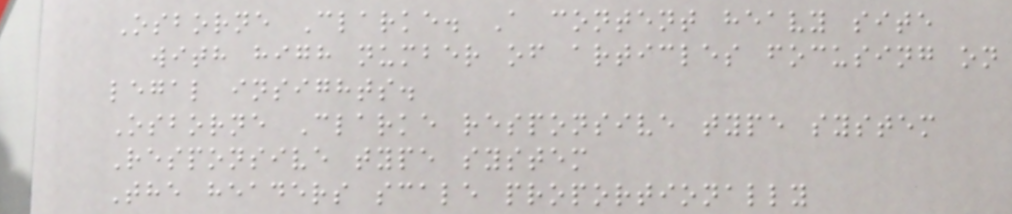Osborne Clarke. A content heavy site
with high number of articles focusing on
legal insights.
Osborne Clarke responsive type system
Responsive type system
The headers scale proportionally
